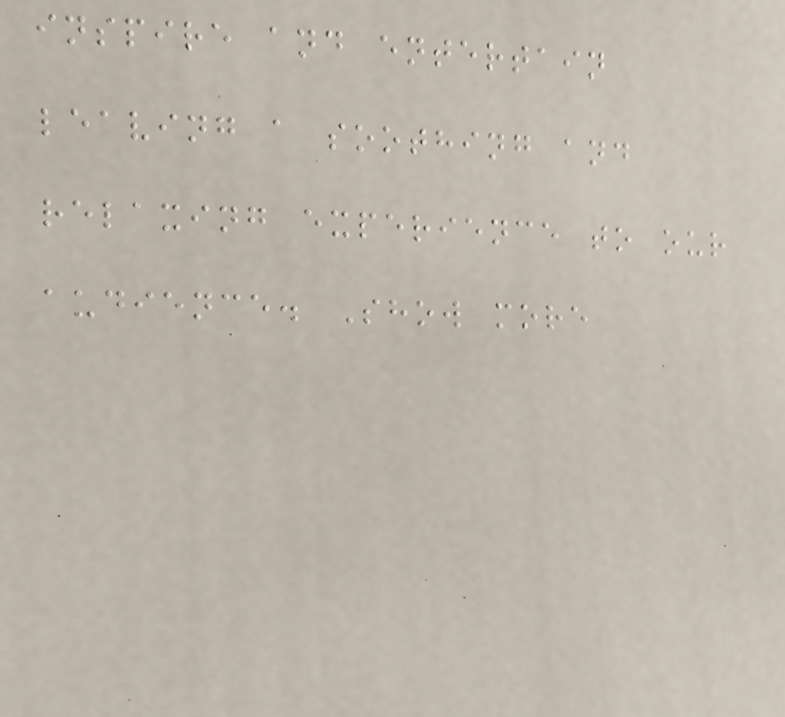inspire and entertain
leaving a soothing and
relaxing experience to our
audience. Show more
